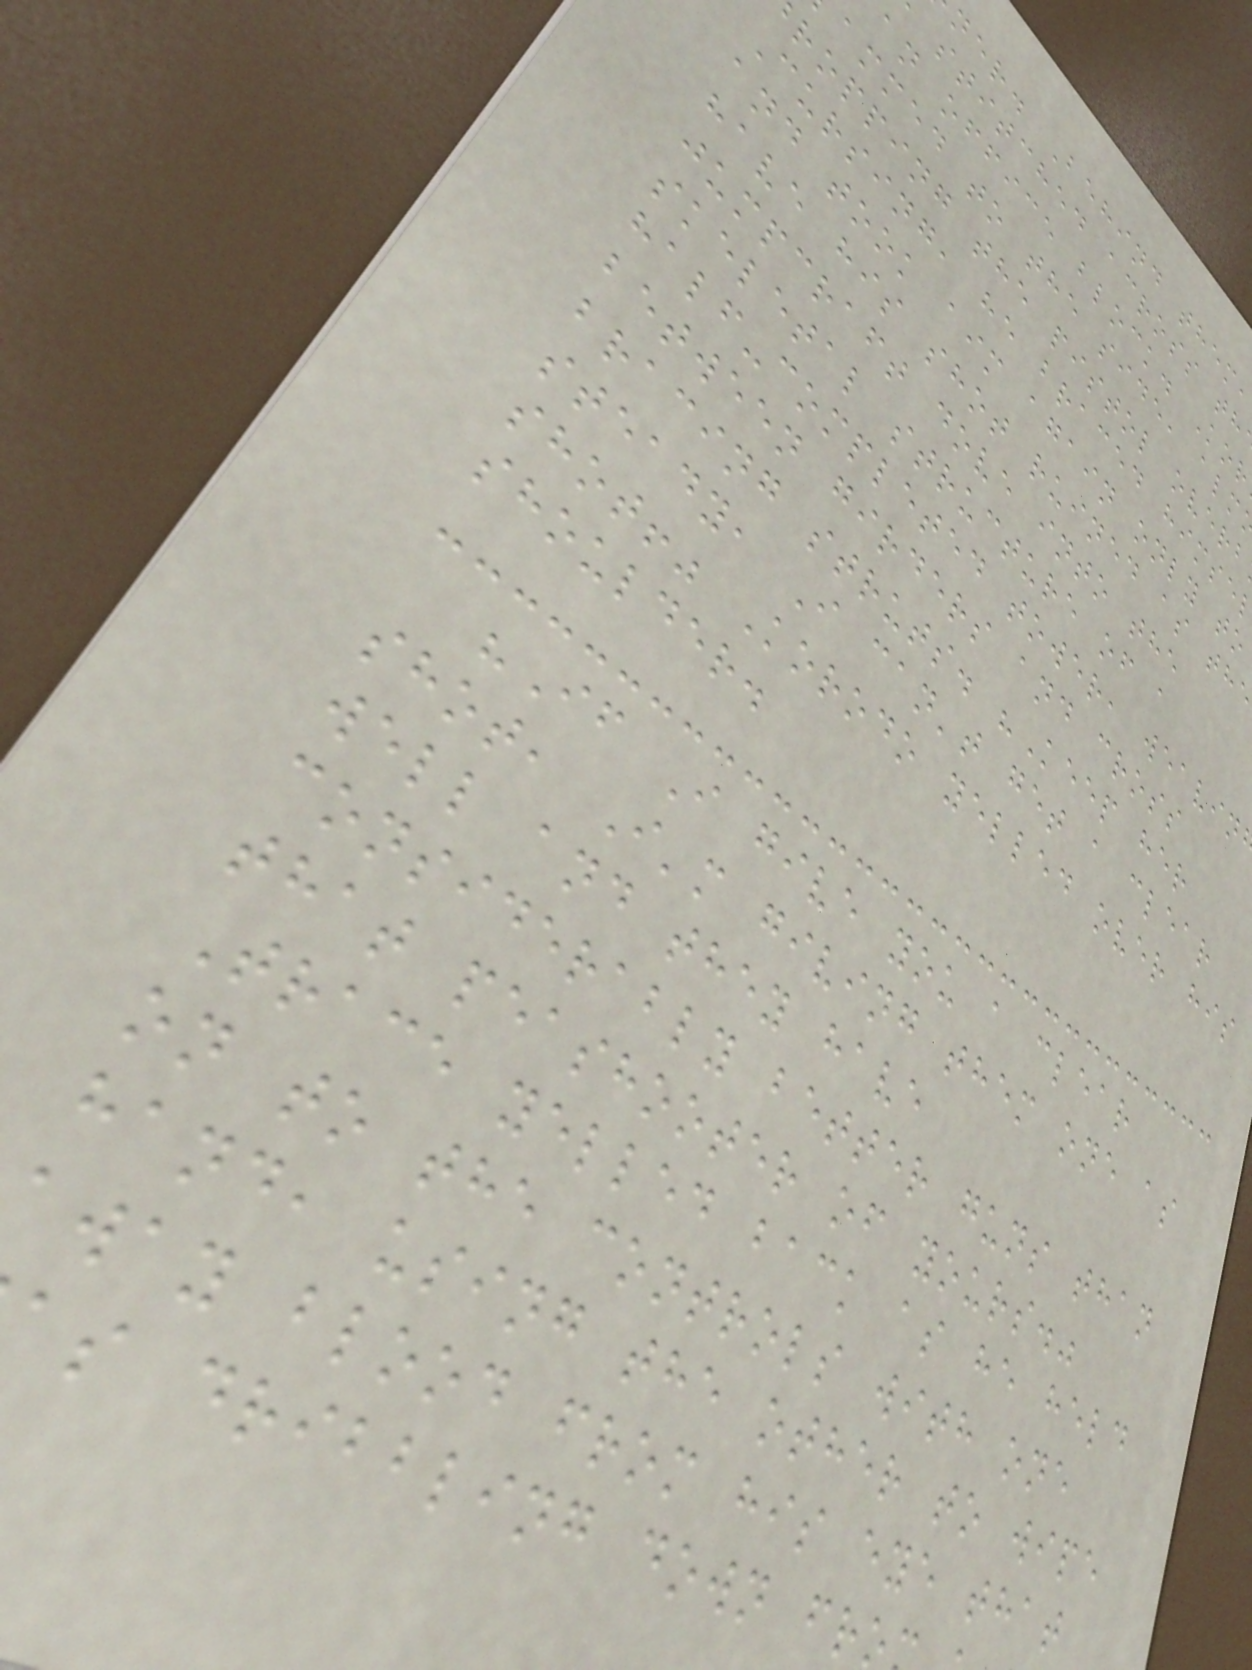ner. Behind them
stitched across th
an office block. Kor
ammed to the side, alm
ropping the pistol overb
Cursing, he braced himse
and took aim again only to
have his shot ruined as th
jumpcraft dove into the
skeletal structure of a
half-completed tower, weavin
between girders and cross
bracing struts. "Keep her
steady, I can't get a clear
shot!" Korodo yelled over his
shoulder.
"If I give you a clear
shot, I'm giving them one as
well and they have
considerably better guns than
that peashooter of yours."
Trace yelled back as he held
on to the controls with one
hand, using the other to wipe
away blood from his eye that
as dribbling down fro
